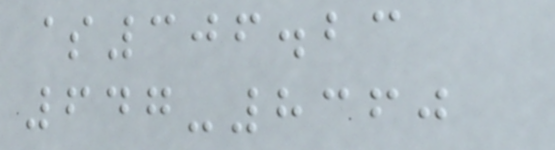$306.23
647-8360
